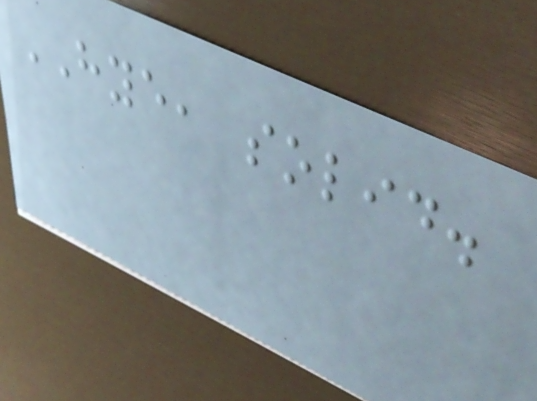HYE, solid.
